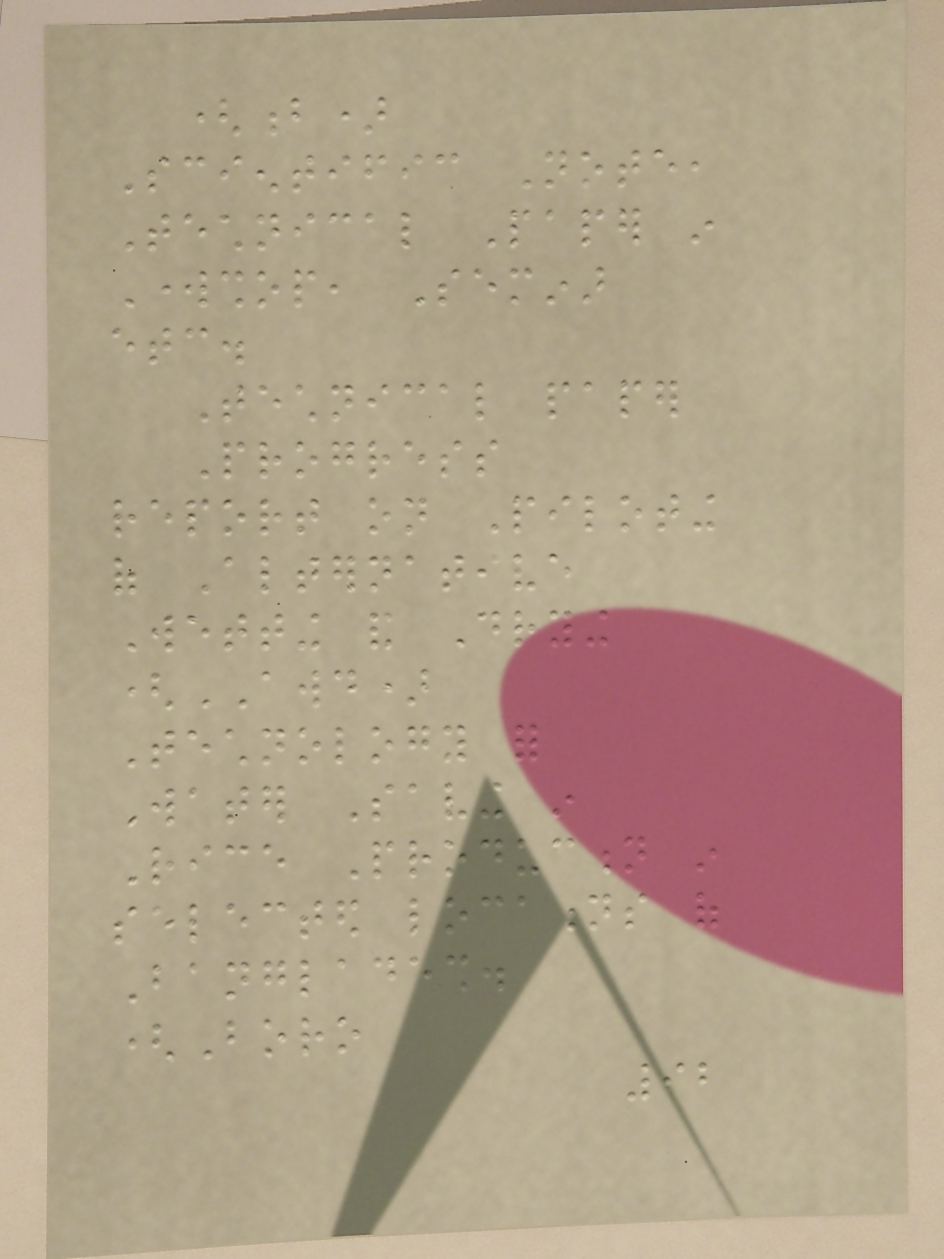(b)
Scientific Note,
Technical Paper in
Workshop, Seminar
etc.
Technical paper
Progress
report on Piloting
of Alternative
Wetting and Drying
(AWD)
Technology for
Water Saving in
Rice Production in
selected locations of
Bangladesh.
(Boro
92
